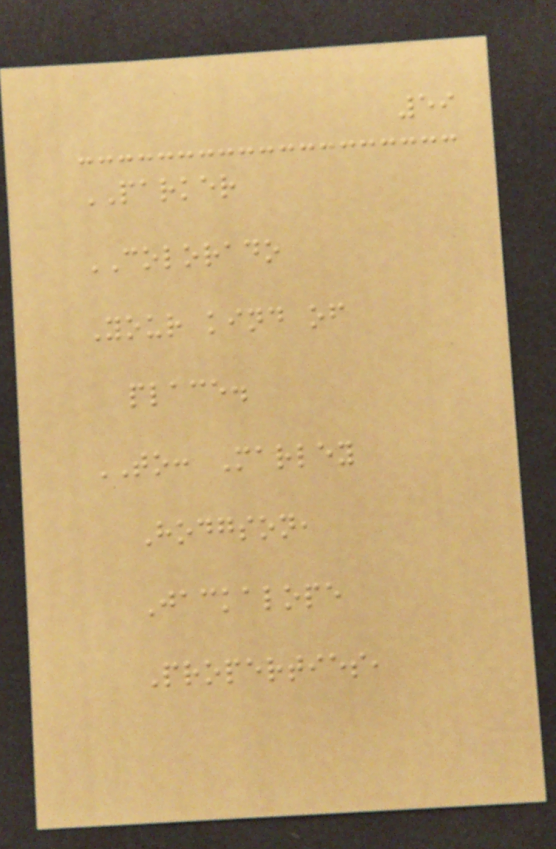59
PARKER
COLORADO
Your kind of
place.
TO: Marley
Hodgson,
Jackalope
Properties,
